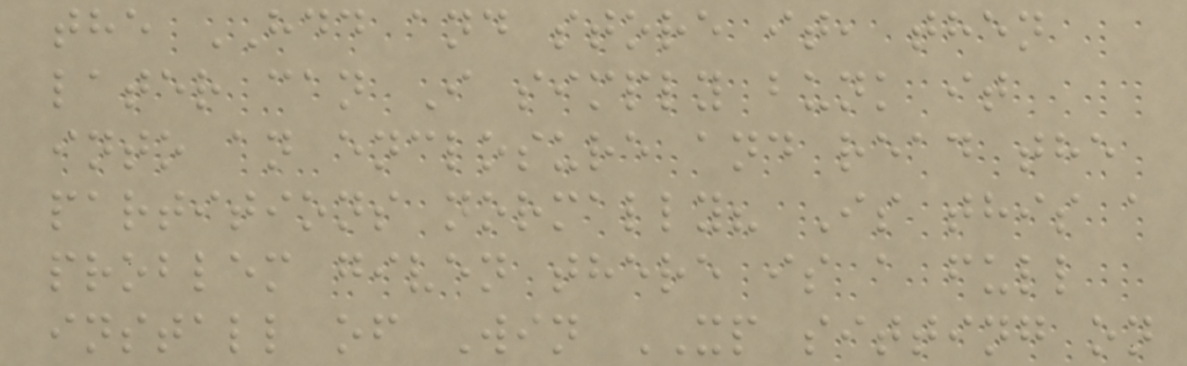the HDD and store it, then
later can I simply bunk it
into an enclosure and read the
partitions normally? Is this a
problem given there is a full
install of Win XP sitting on
